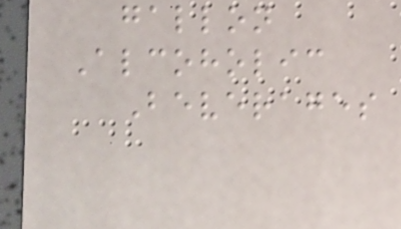gallon
Alcoholic
Beverages
